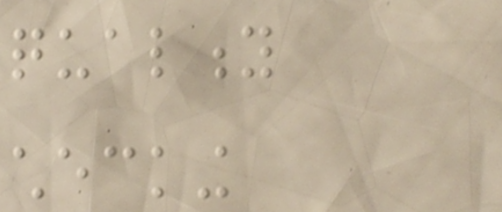quality
checking
